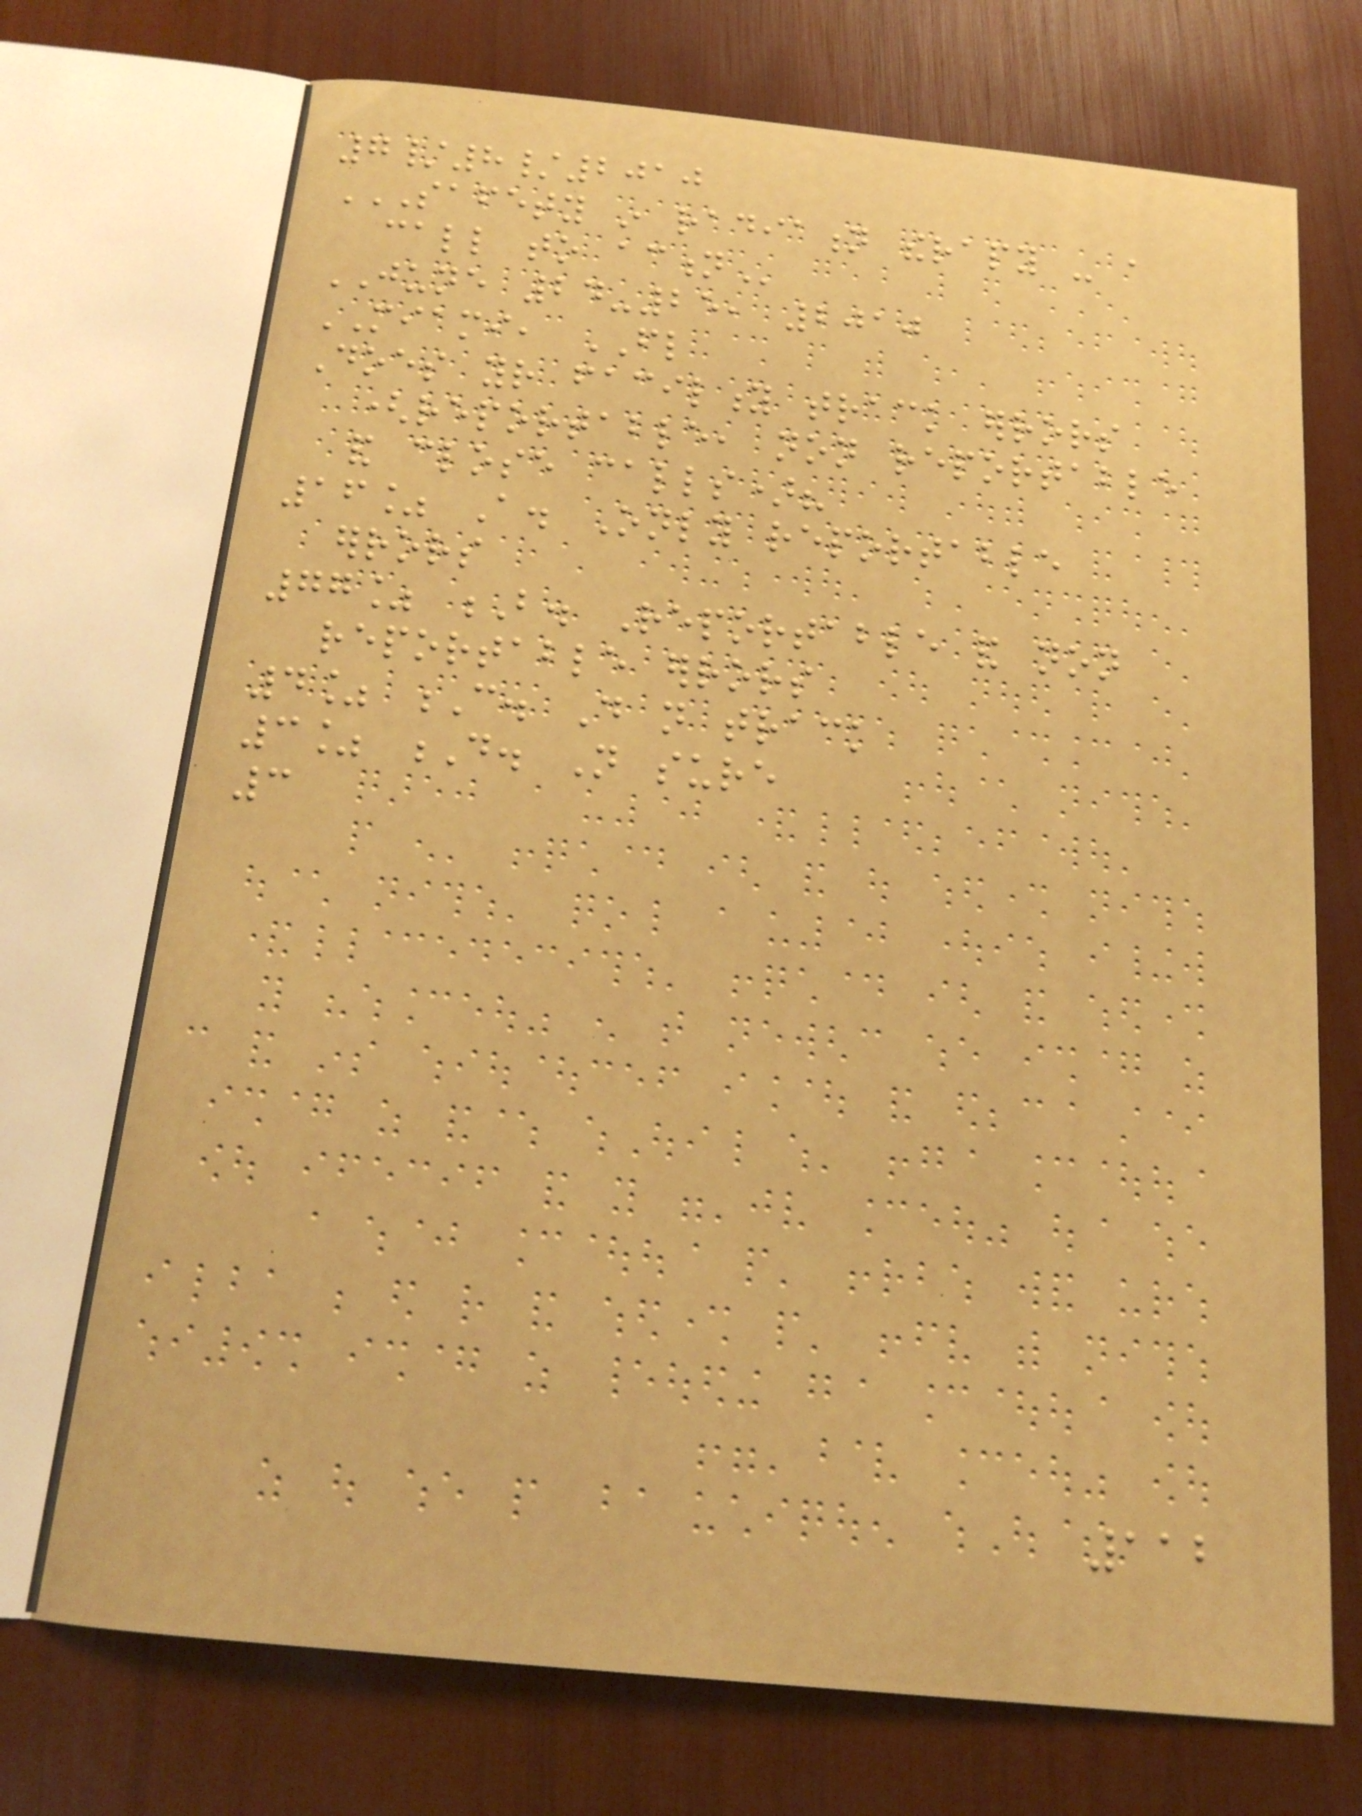7/8/2010
SAFETY IN RADIATION THERAPY - A
CALL TO ACTION
JUNE 24-25, 2010
MIAMI, FL
Does your facility track errors
(reportable, non reportable
and close calls)?
16% A. Only reportable
errors
77% B. Reportable and non
reportable errors
4% C. Do not track
3% D. Not sure
3
112
